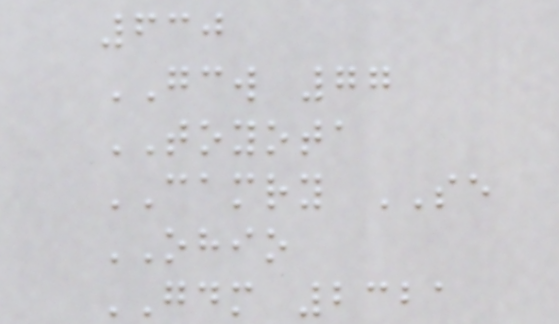630
GCW 77
TOYOTA
CAMRY SE
OHIO
GDM 2321
